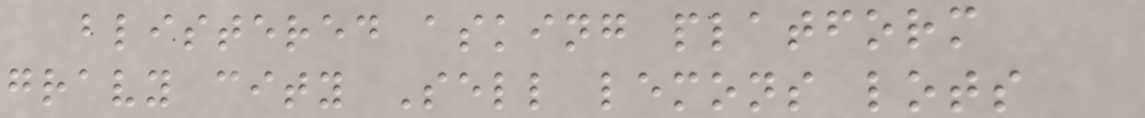blistered asking platform
gravy city Sell lemons lots
